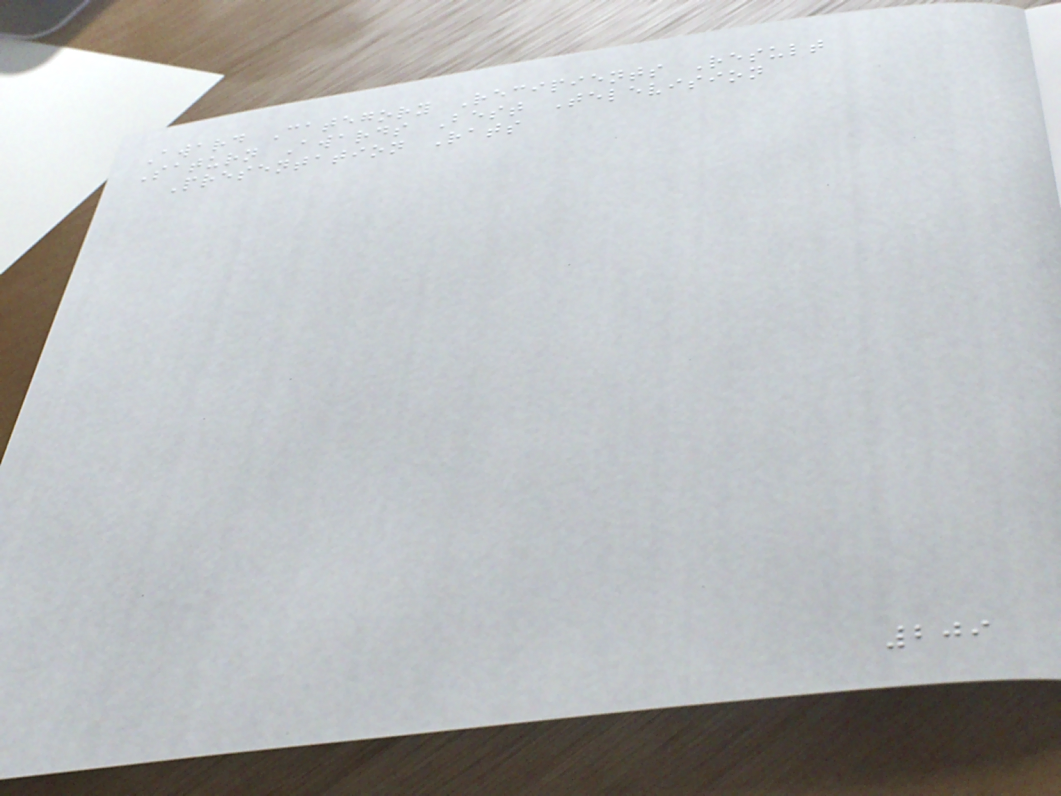Award Category Recipients Result
Saturn Awards Best Television
Presentation Rats
209
